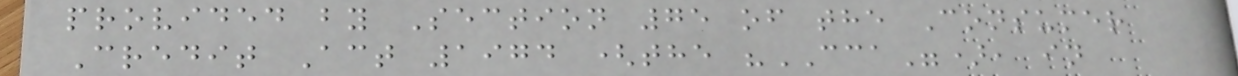provided by Section 75 of the Consumer
Credit Act 1974 (the "CCA"), in
